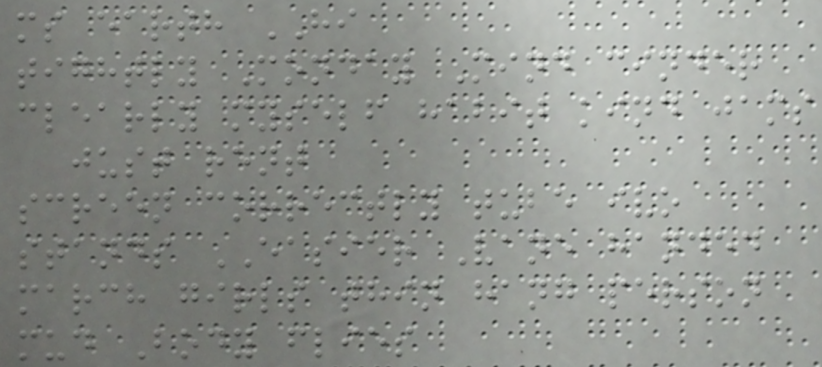ms earth HI
tightly Monday Mind cinder
clearly myself habit kind jams
just rent
screen correctly tube ivo
stands EASIER Vane handed
march girls thin hang person
mud Body flies
